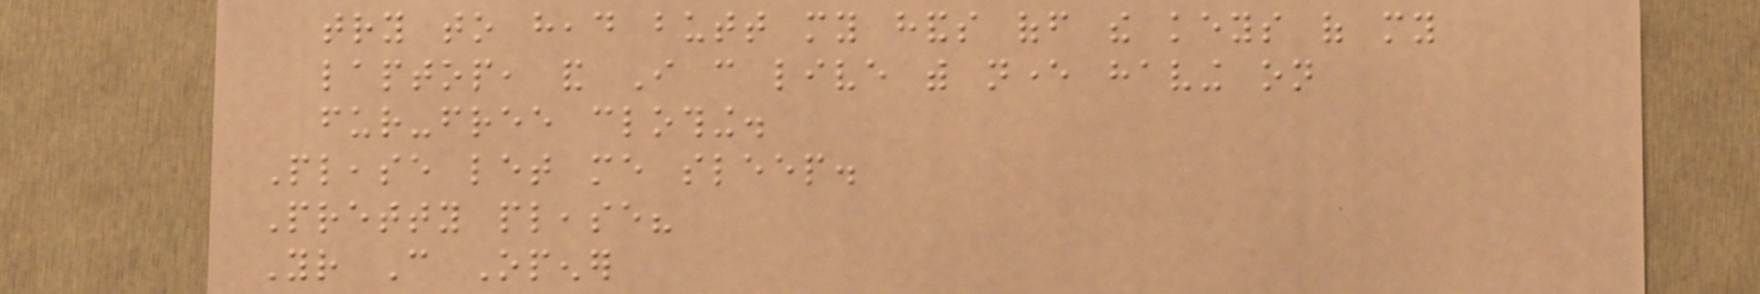try to head butt my hands off the keys of my
laptop, and I can live with never having on
fur-free clothing.
Please let me sleep.
Pretty please?
Your Can Opener
